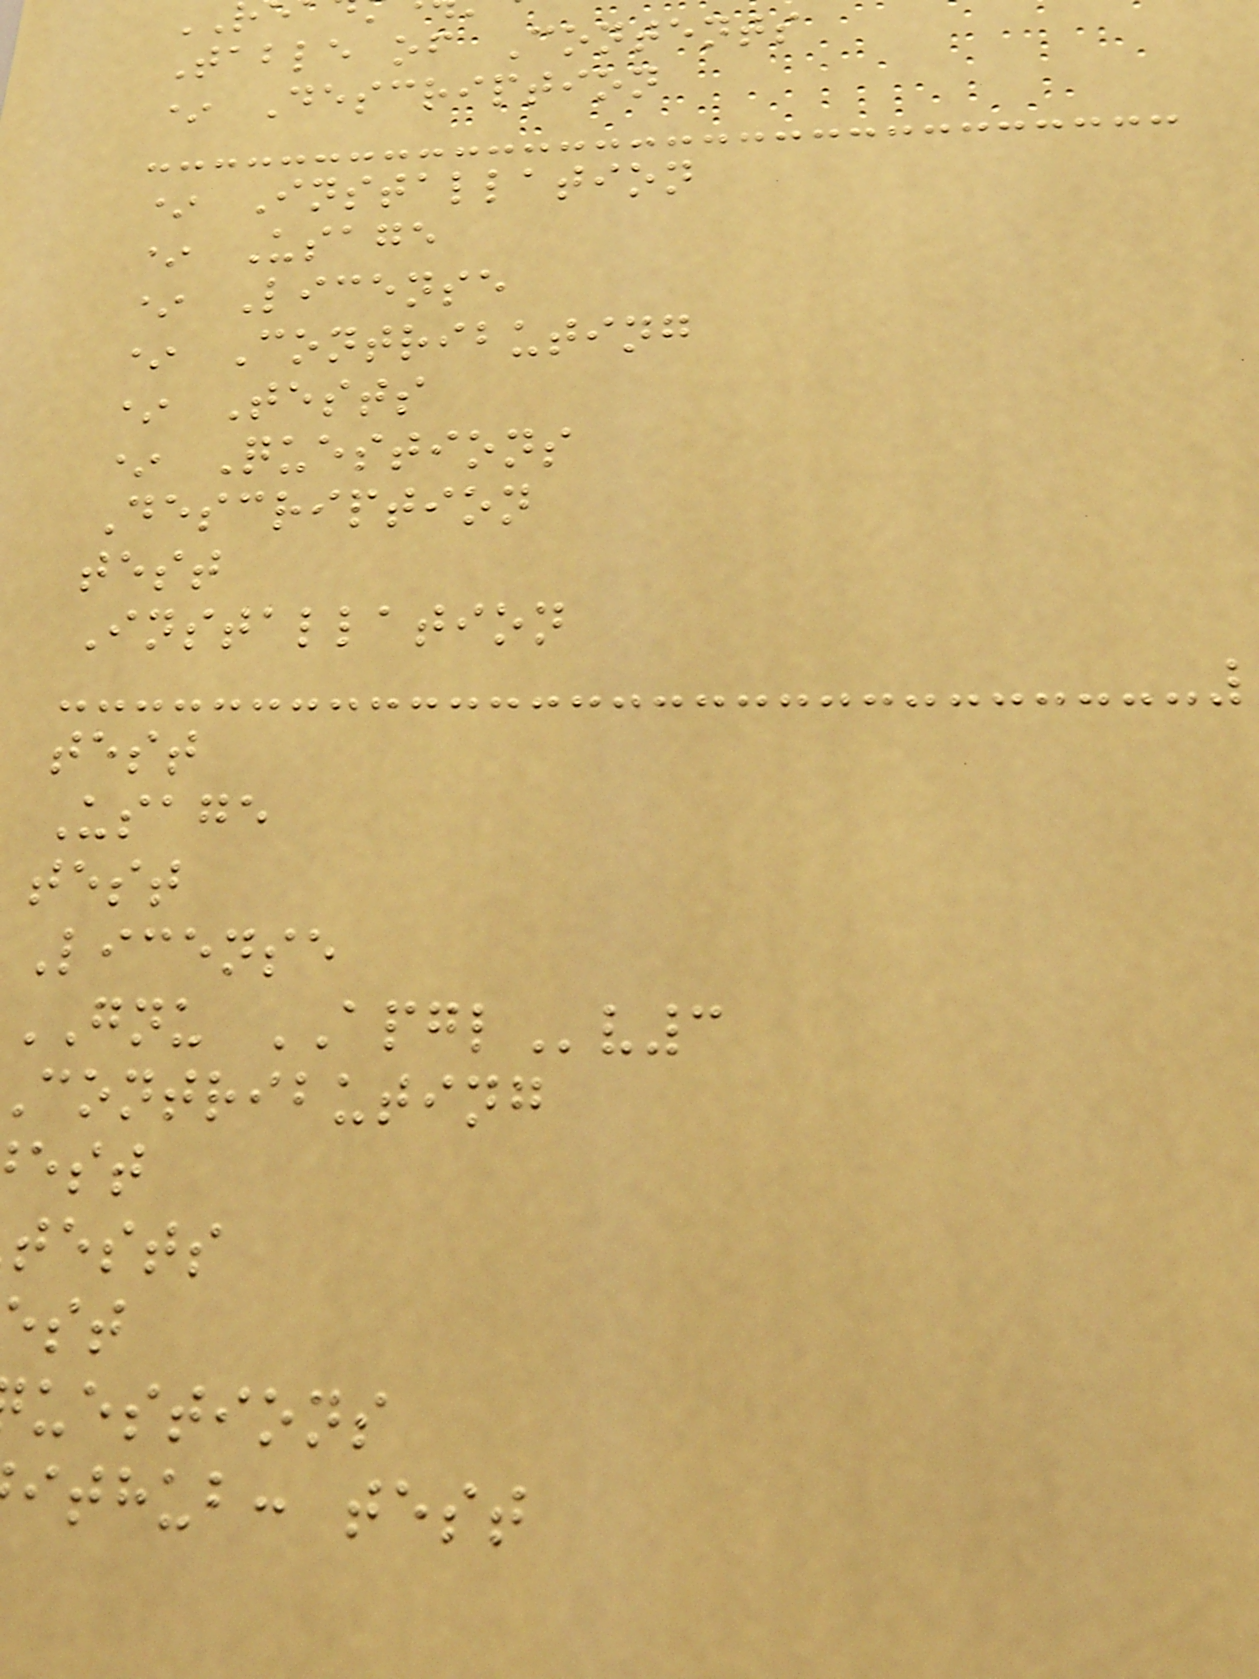Table of Contents
* Description
* Installation
* Usage
* License
* Contributing
* Tests
* Questions
Description
test
Installation
test
Usage
test
License
GNU APGLv3
contributing
tests
uestions
ithub: test
